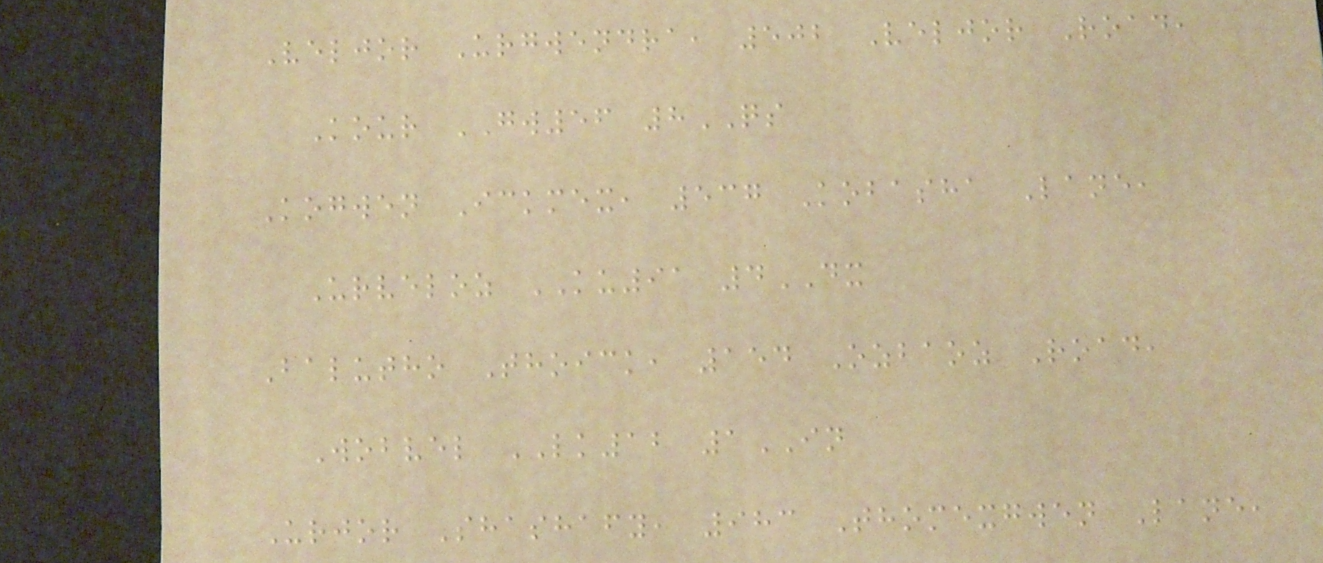Veljor Urgwendra, 502 Veljor Road,
Kour GW56 8QS
Kogwen Ickmex, 537 Kobasha Lane,
Urveloz KU91 4DX
Balutho Thoick, 154 Ozbaoz Road,
Wobvel LK12 1IN
Urjor Shashafy, 983 Thomexgwen Lane,
